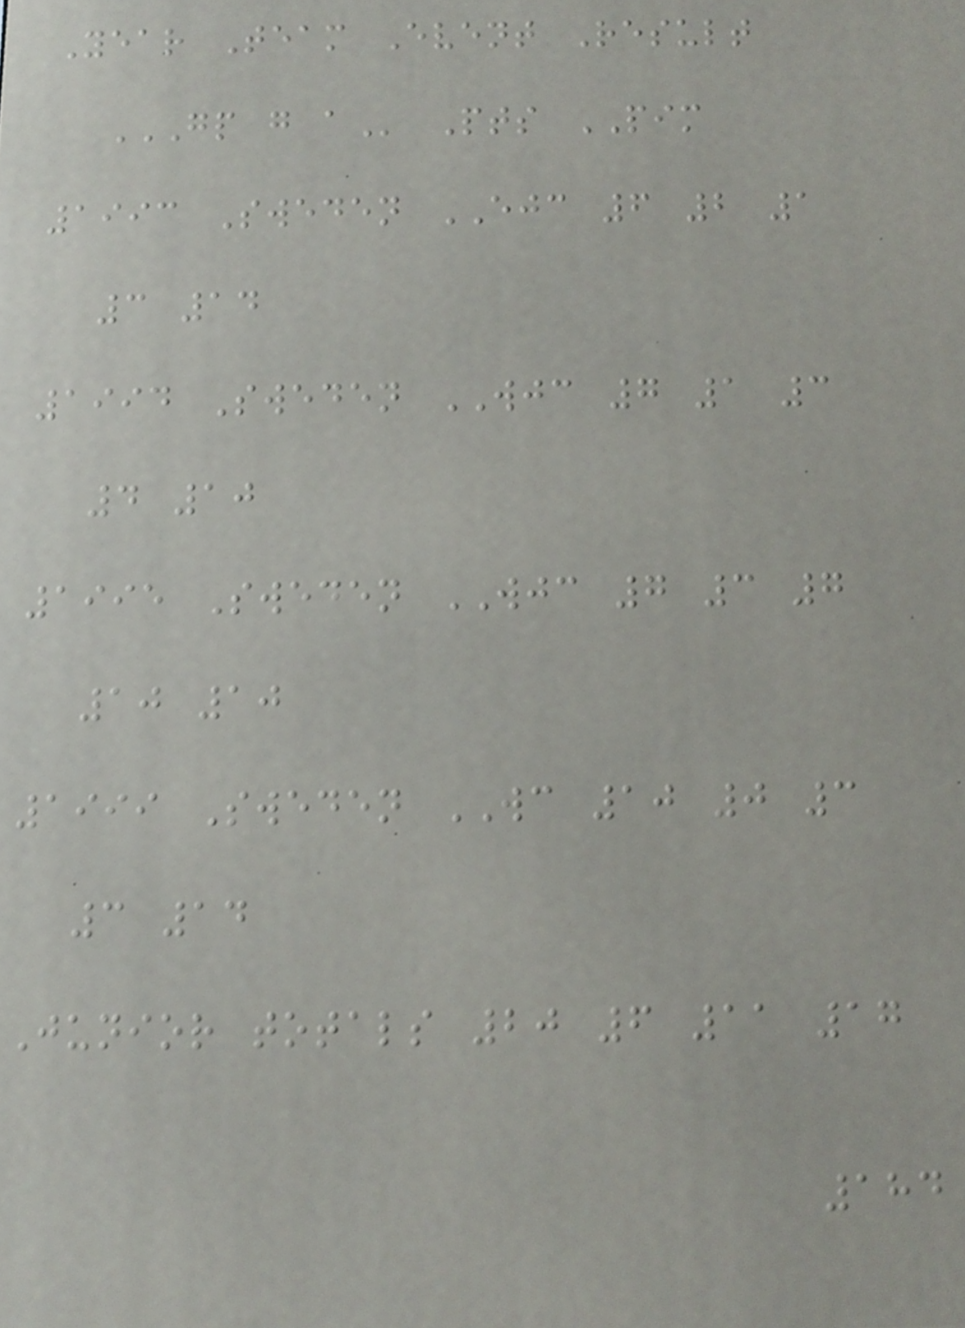Year Team Event Result
GP G A Pts PIM
1993 Sweden EJC 6 2 1
3 14
1994 Sweden WJC 7 1 3
4 10
1995 Sweden WJC 7 3 7
10 10
1999 Sweden WC 10 0 3
3 14
Junior totals 20 6 11 17
184
